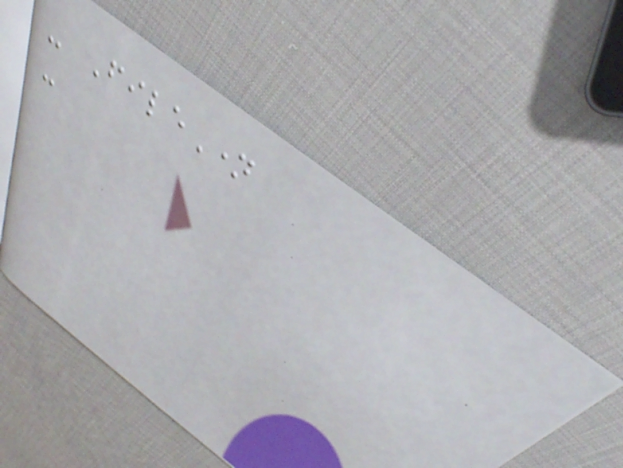- FileName
-
